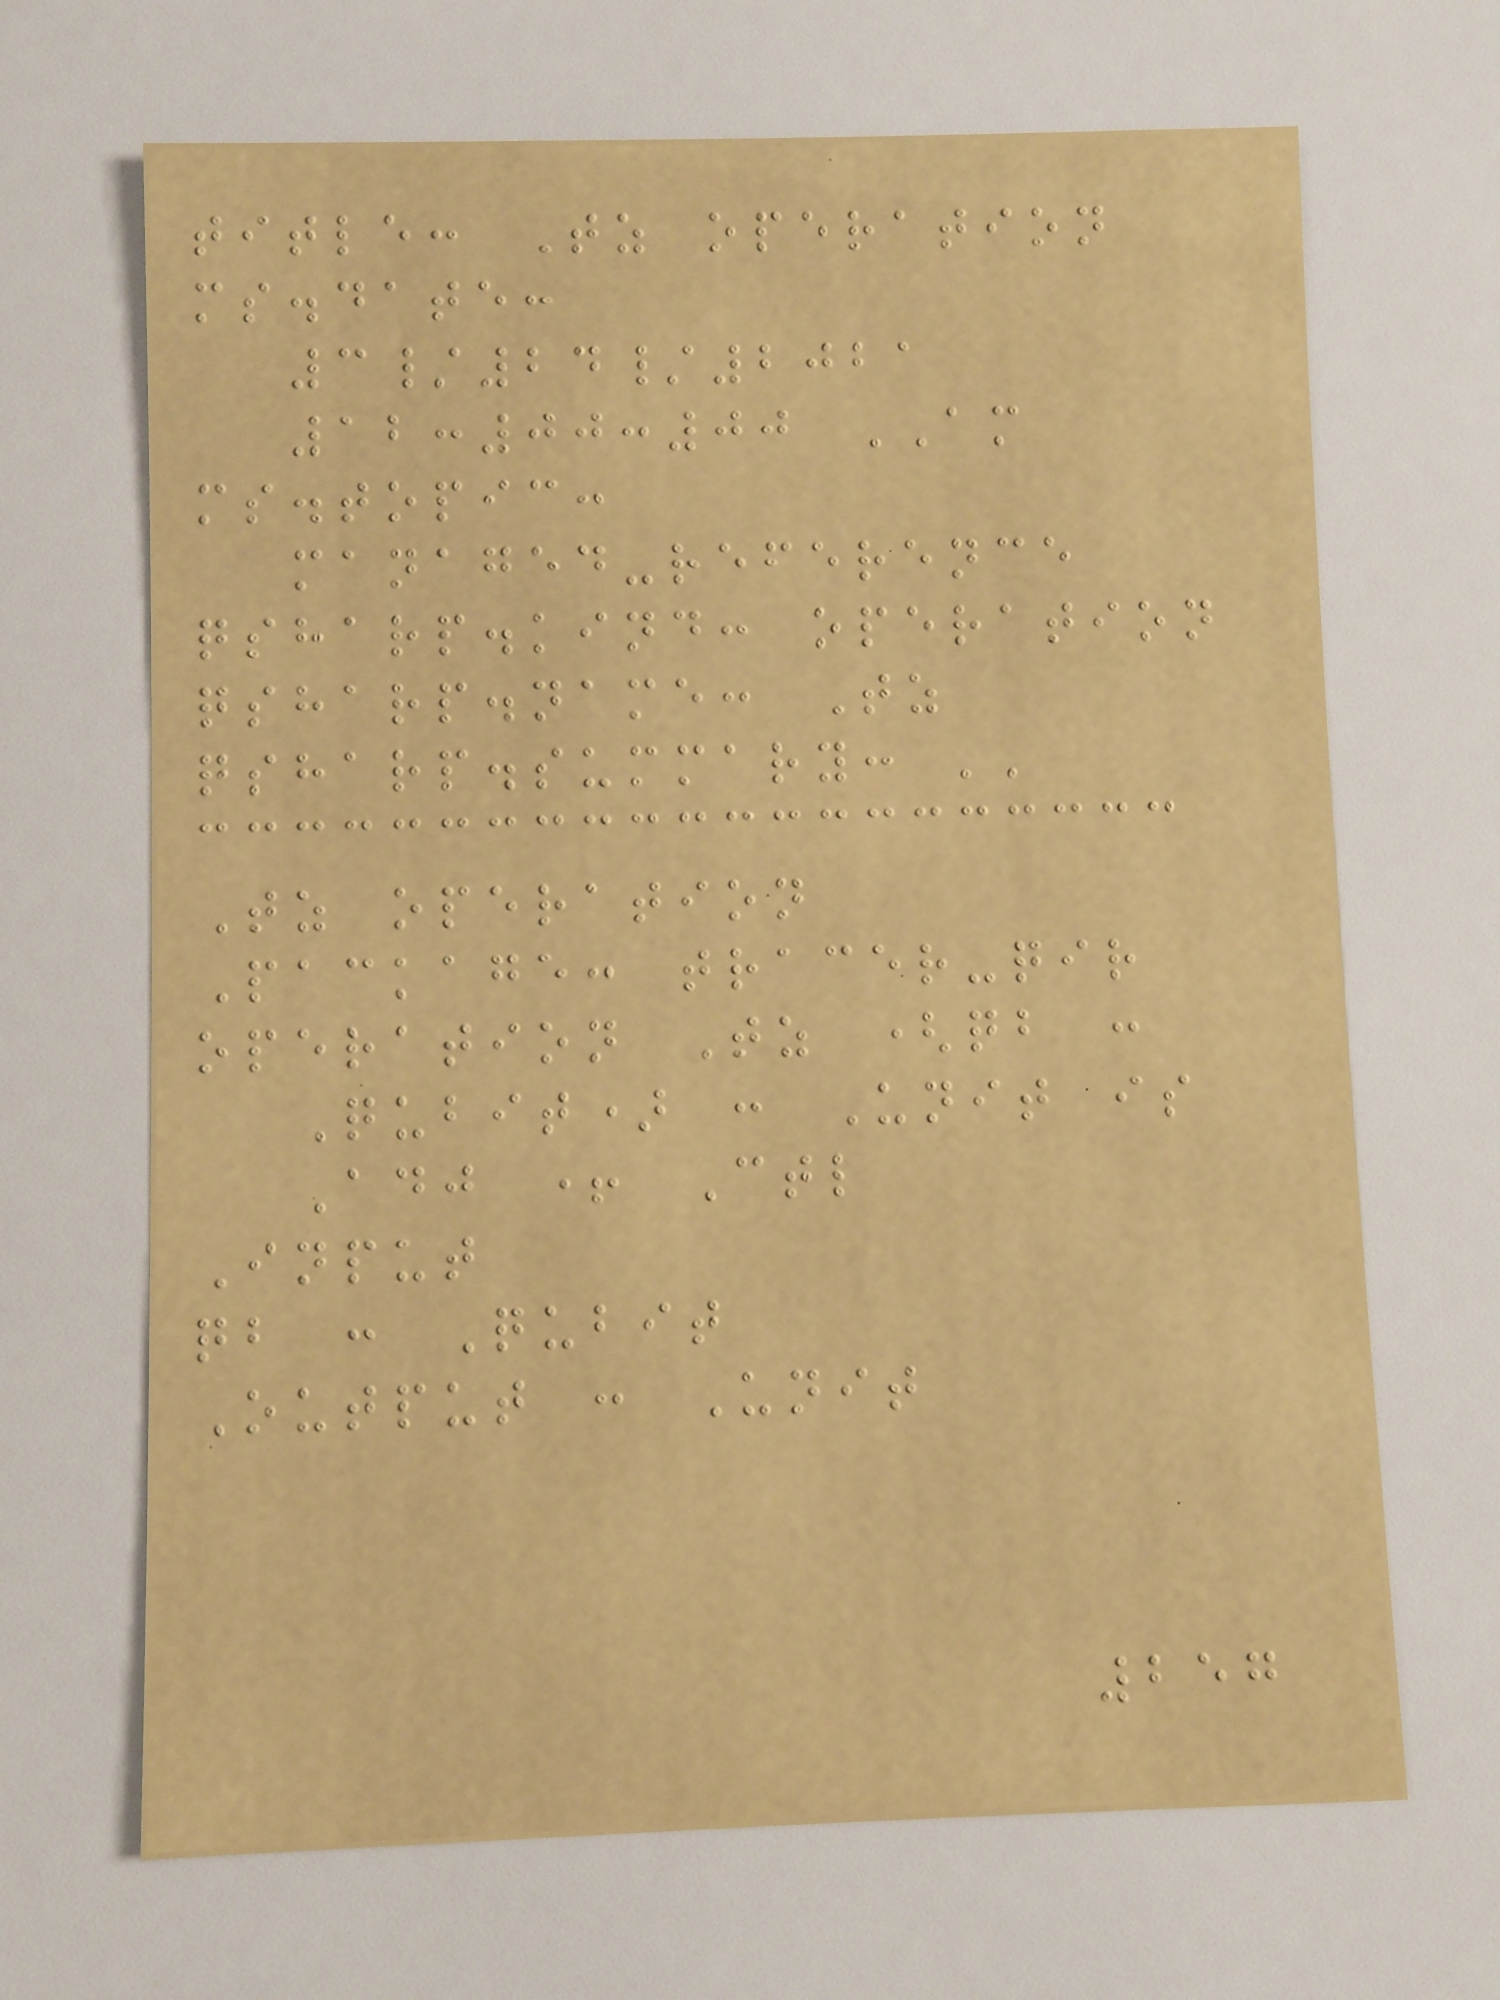title: Tz operation
ms.date:
3/24/2021
12:00:00 AM
ms.topic:
managed-reference
qsharp.kind: operation
qsharp.name: Tz
qsharp.summary: ''
Tz operation
Package: tracer-qir
operation Tz (qb :
Qubit) : Unit is
Adj + Ctl
Input
qb : Qubit
Output : Unit
257
